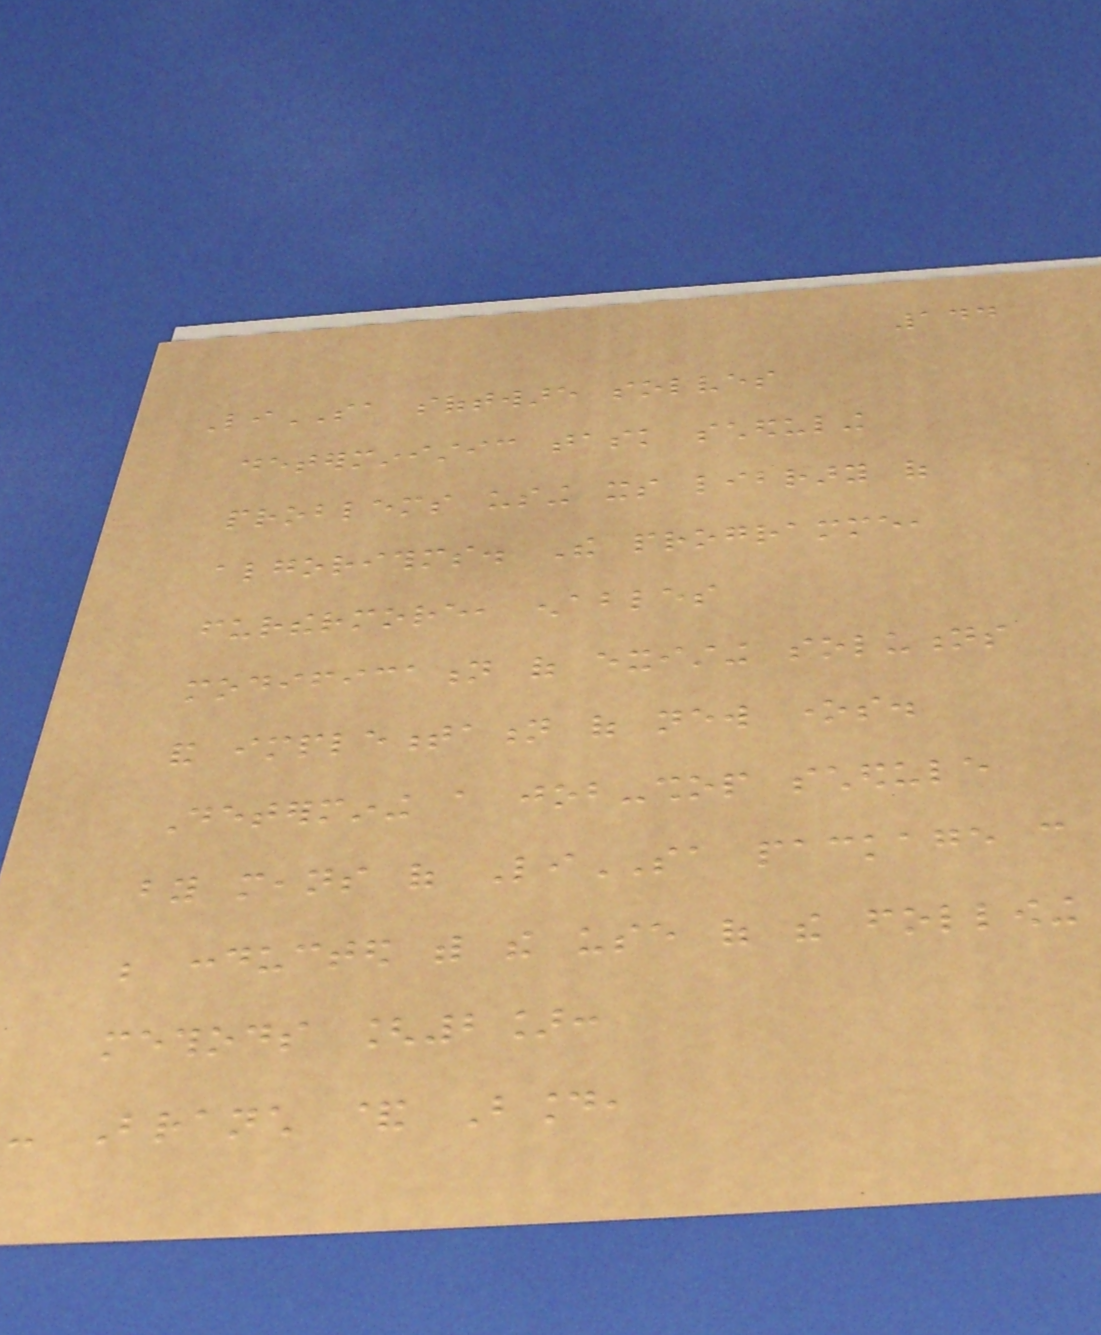144
LiSA software solves
deterministic task scheduling
problems using its library of
algorithms. The programme,
furthermore, enables
modification of existing solutions
and implementation of new ones.
Determining a job-shop schedule
by means of LiSA package can
be conducted with the use of the following
methods [2]:
- Branch & Bound,
